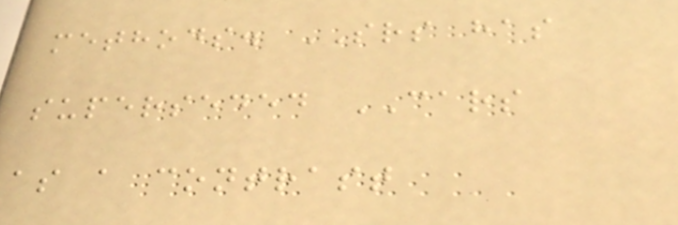methods. SRS has
superseded CARS
as a contrast
